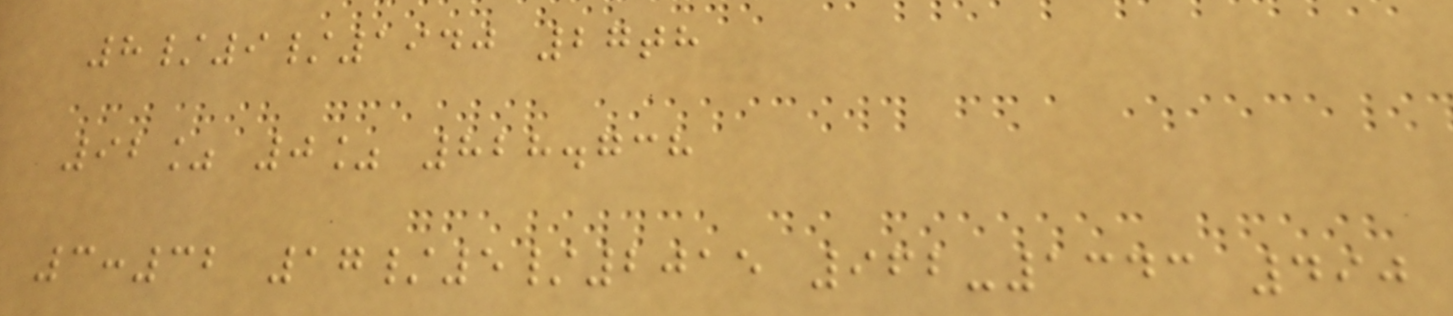8/9/1940 27th
92% 0% 828.738
3:32 17/5/2015 962-1343 490
